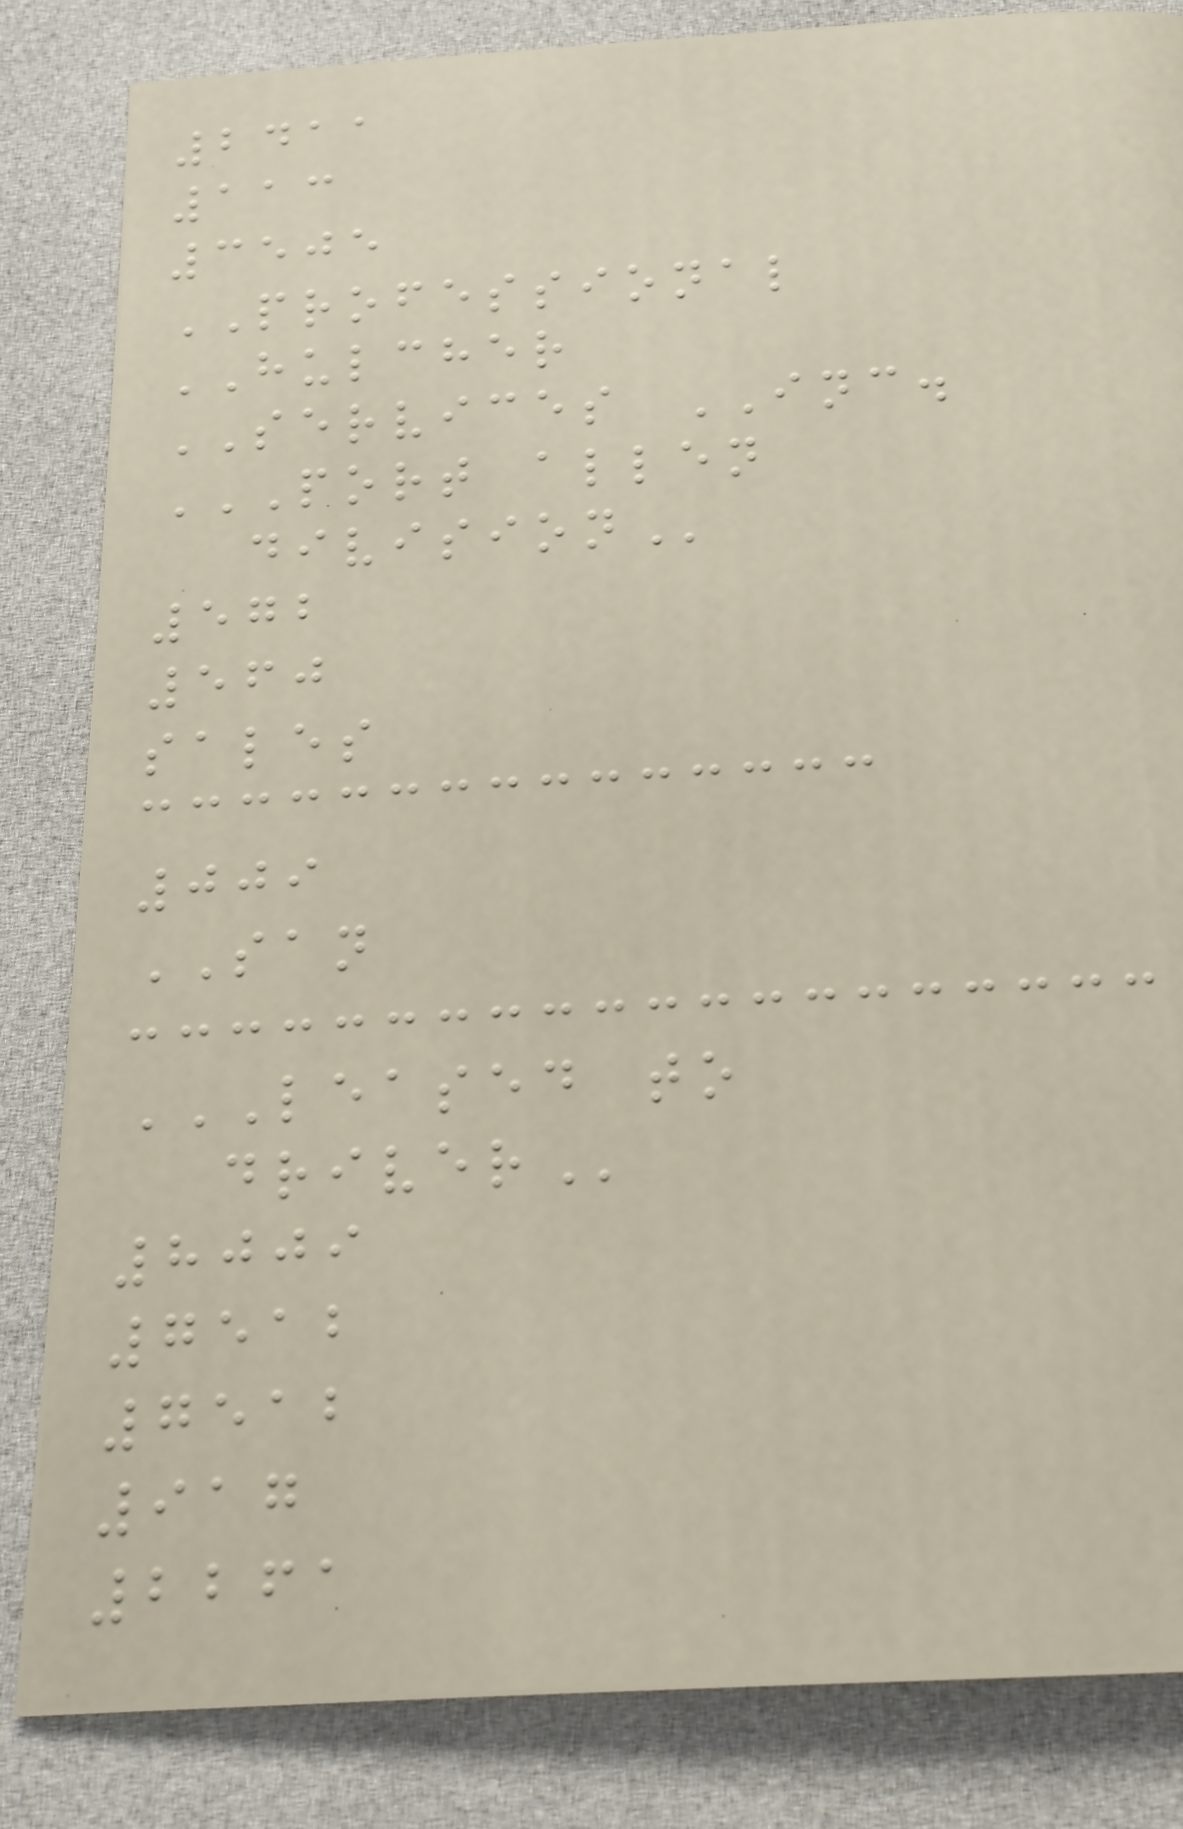2411
113
3505
PROFESSIONAL
HULCHER
SERVICES INC.
PORT ALLEN
DIVISION
572
560
sales
009
SAN
LEASED TO
DRIVER
8009
7512
7512
917
2261
